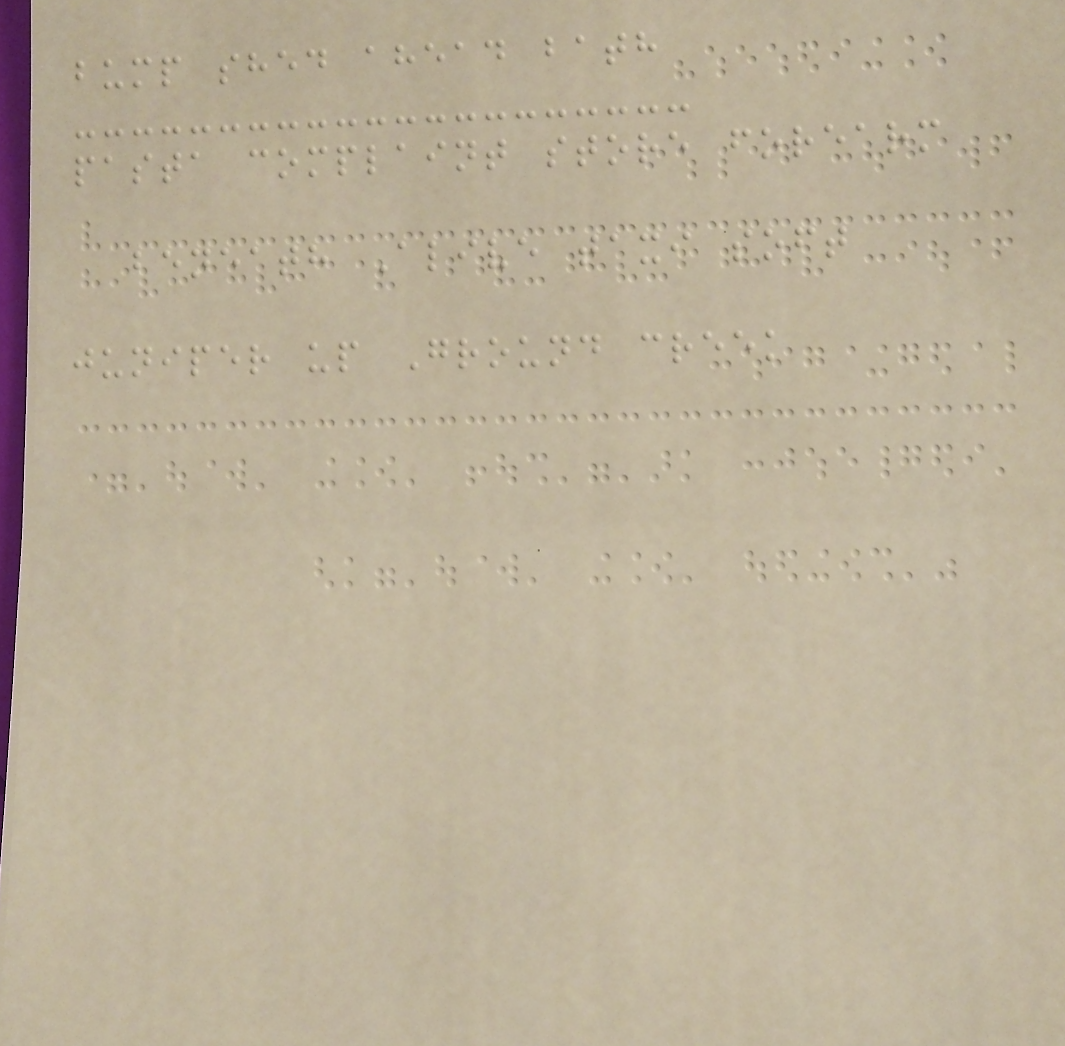bump shed ahead bath
pasta complaint store forearm
beneath Alive taxi soft
juniper up Ground creek
